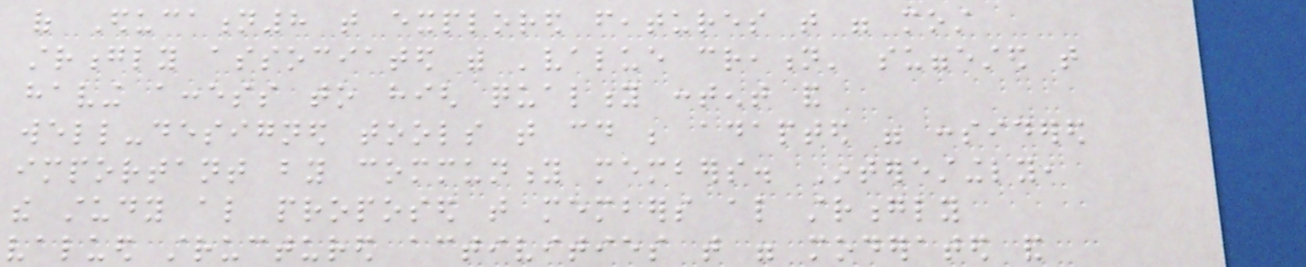of Education8 that explored features that were most
strongly associated with 'value creation' suggested that
having access to high quality content and
well-designed tools that could be adapted were considered
important by community members. Interestingly,
the study also proposed that members also strongly
valued structured activities that were moderated and
